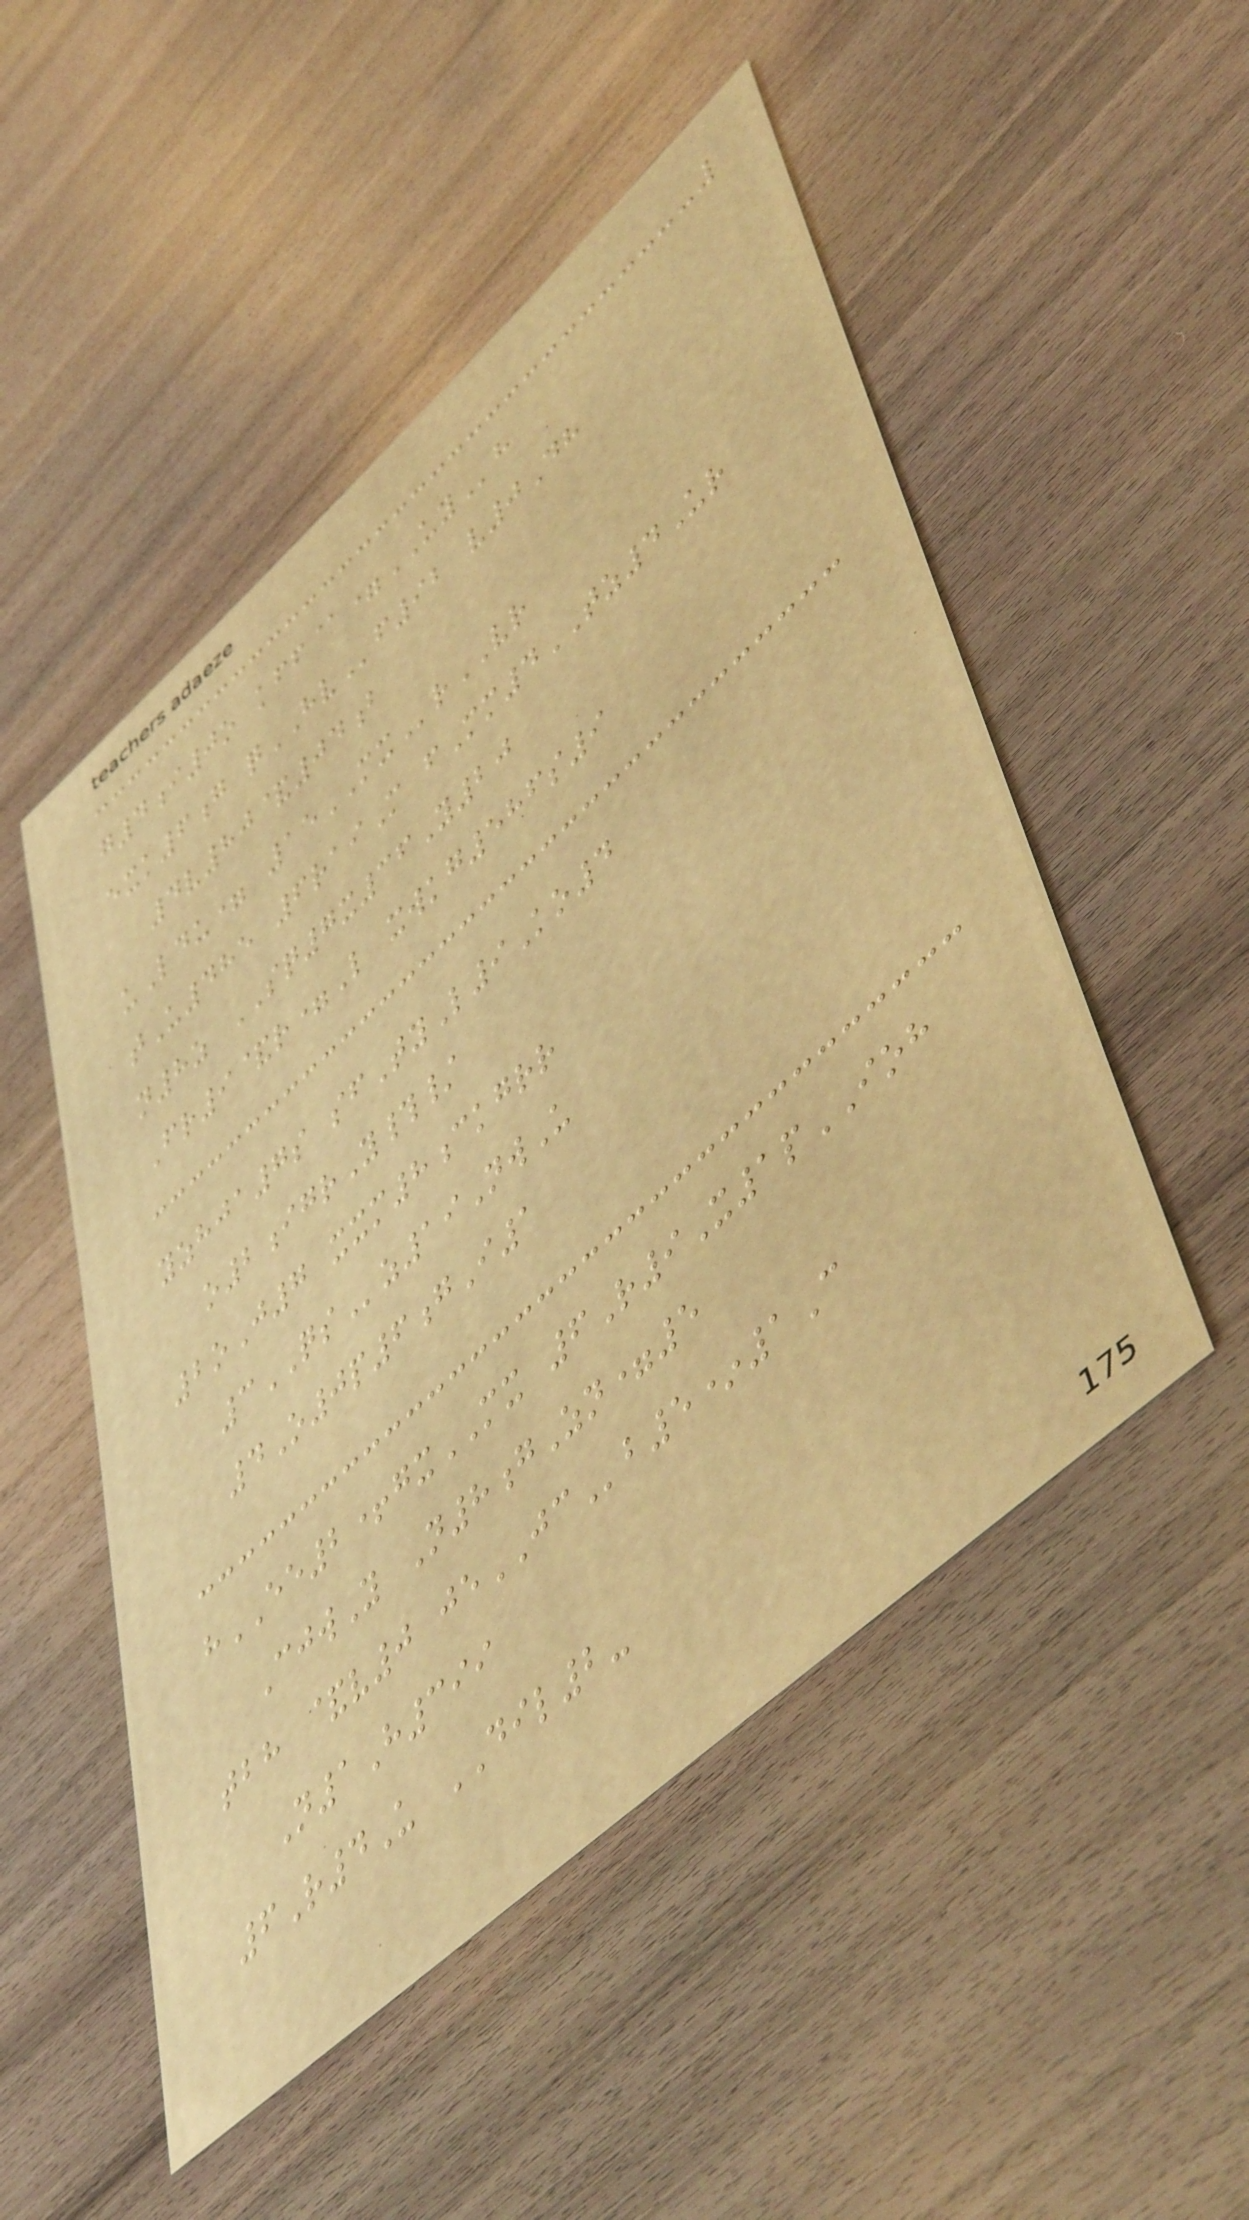g4i0o kff@=UYh
exk6g qHVf92 v0Dh
4v80&04b
uLdu= 15MXrVR
tU485 6raiM fMm4TZ4Ur
n8z SQ7x36Y20
Fr9&r=L xwkg586s9
yzhja7s sfTyL9Ko4
o2igrY#/
2oJ7 xxm8ckgrr
3QSz19NwU
4O0p6gI1
hEE2+gxMX 6R9X1pIOH
CjwY N8gZn=5
tbh &v0 jeJCb5*1C
N1H399
6R4U DIL2-
